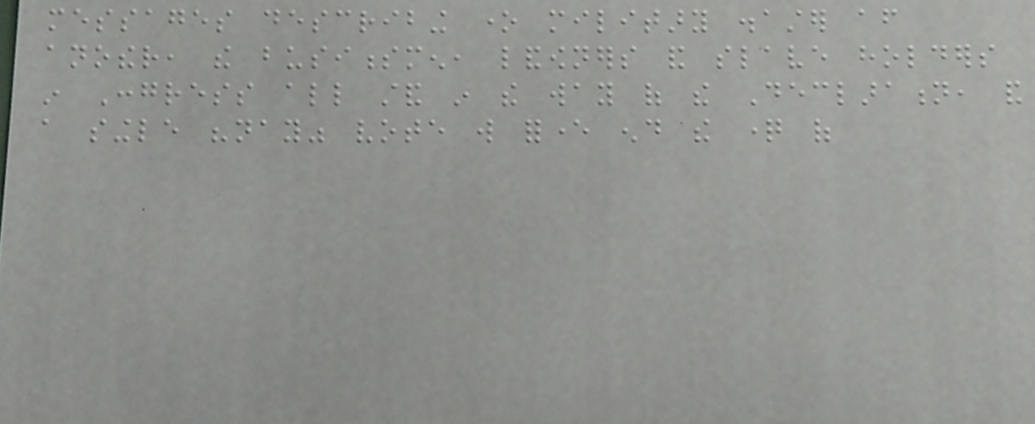messages describing one military disaster after
another, the businessmen, landowners and slave holders
in Congress all stand in the way of the Declaration, and
a single "nay" vote will forever end the question of
